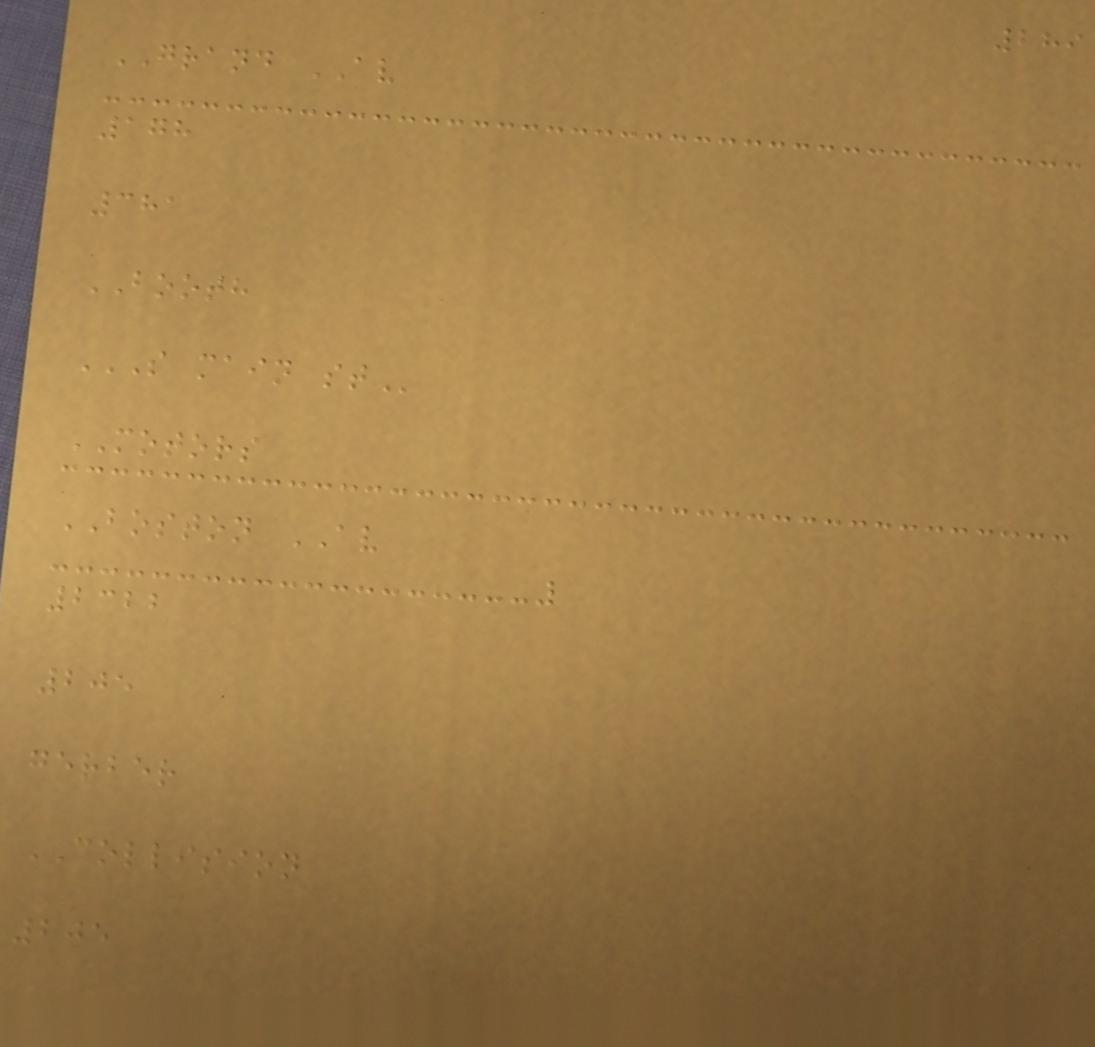289
GRAND AV
178
381
BOOTH
S MAIN ST
MOTORS
BOSTON AV
2322
205
gerber
COLLISION
205
